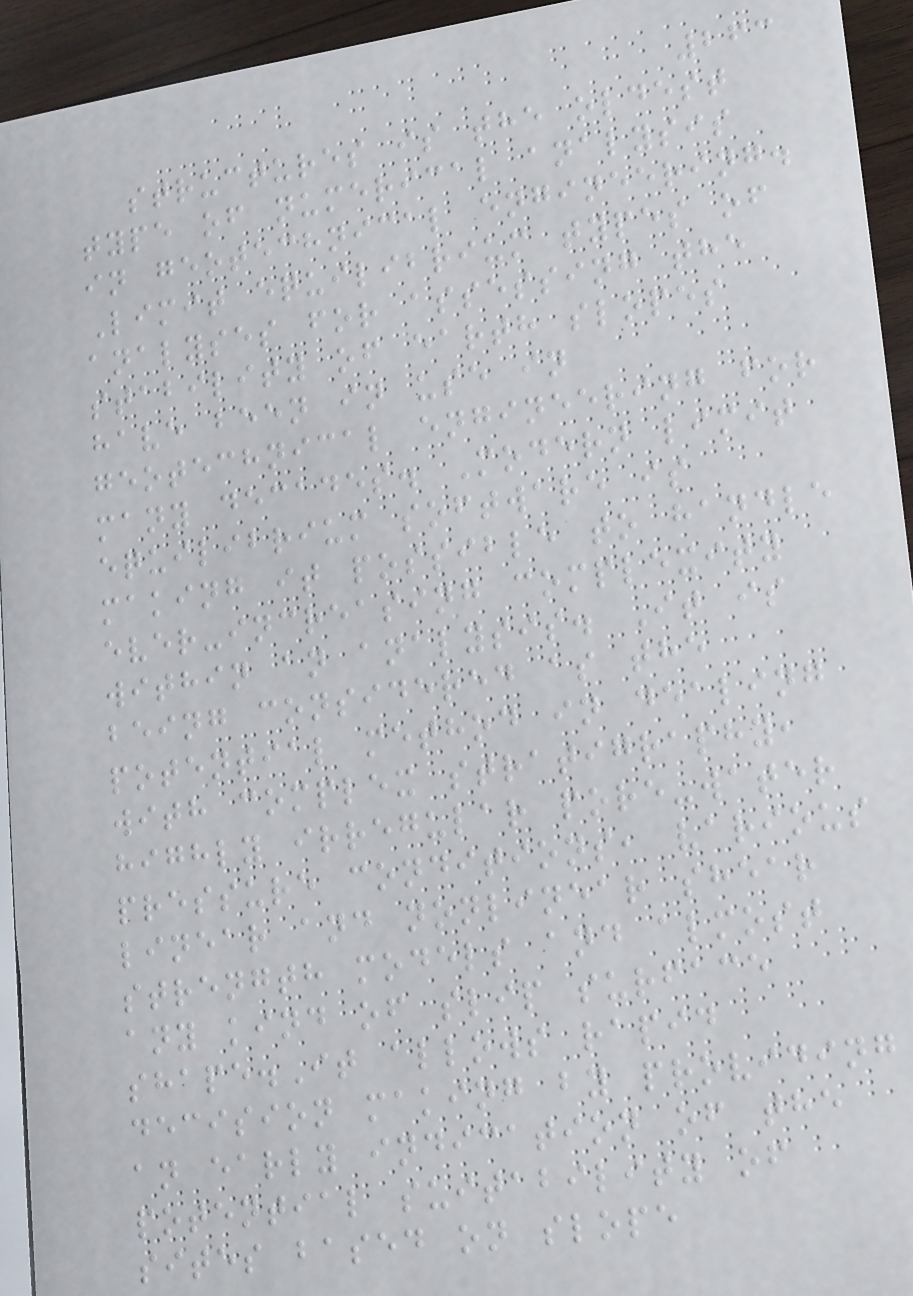263
structures is the oldest
type of numerical analysis
in geotechnical engineering.
Limit equilibrium types of
analyses for assessing the
stability of earth slopes
have been in use in
geotechnical engineering for
many decades. Modern limit
equilibrium software is
making it possible to handle
ever-increasing complexity
within an analysis. It is
being considered as the
potential method in dealing
with complex stratigraphy,
highly irregular pore-water
pressure conditions, various
linear and nonlinear shear
strength models and almost
any kind of slip surface
shape.It allows rapid
decision making by providing
an early indication of the
potential suitability of
sites based on slope
